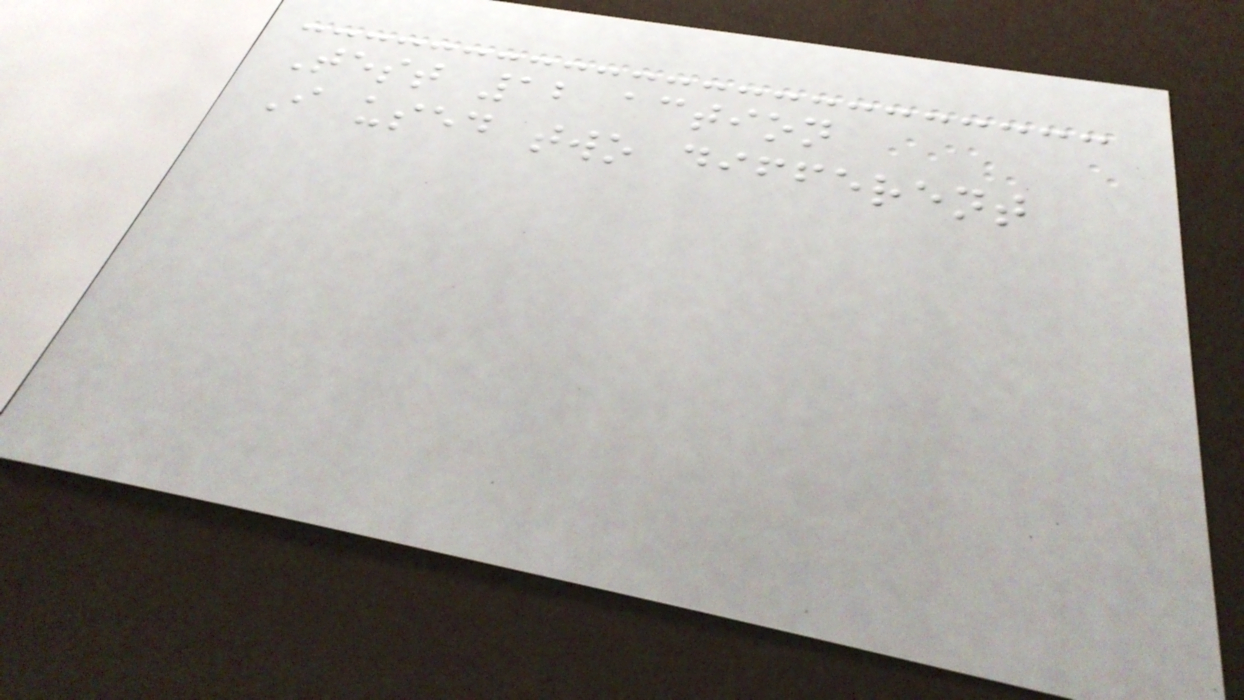Test 12 action
I used two different
